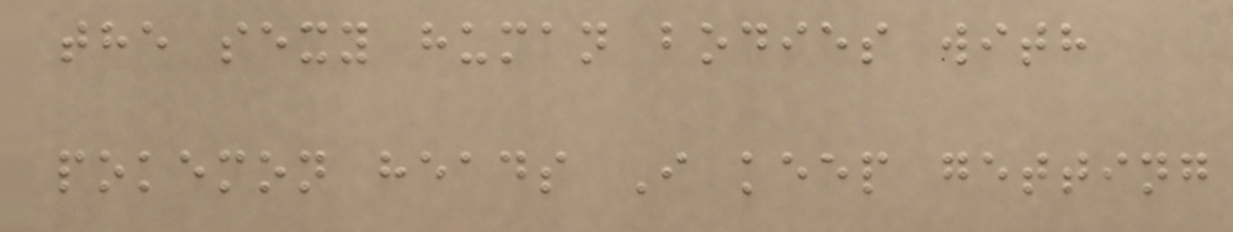the sexy human bodies with
pokemon heads I keep getting
